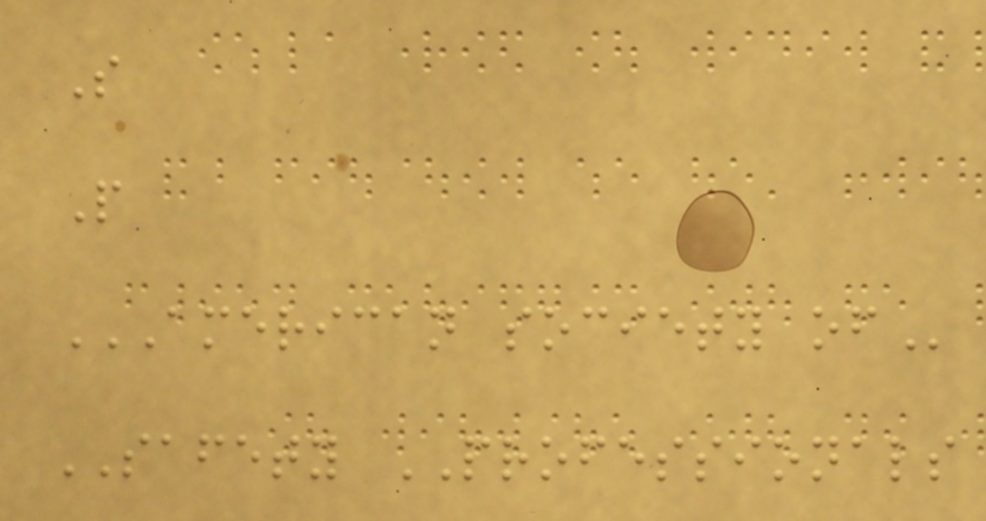S
P
AMERICAN SOCIETY OF
SAFETY PROFESSIONALS
